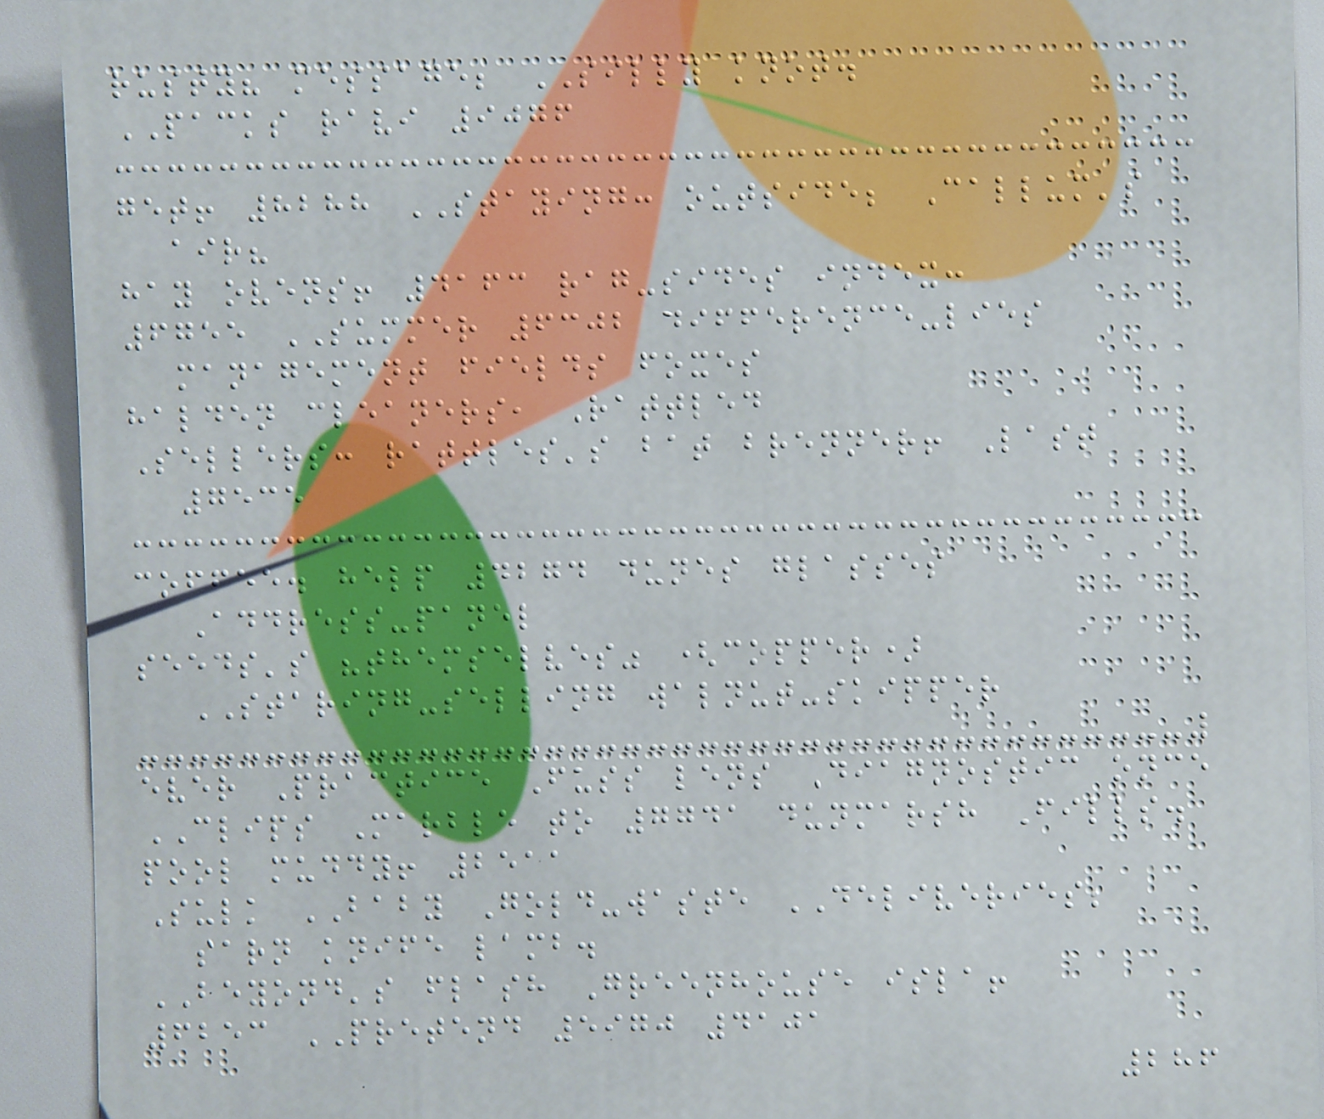rusty? message; SILLY knot.
PACKS ravi 9076
get! 8288 STAYING: outside; Callum's
air?
hay ovens! 4163 rag-sides index:
6755 SUMMER 6302 difference-lies
management fields foxes
halden cleaners, Rattled
Sellers: rattles's bat brenner! Last
7535
coffee. help 4274 dunes glasses
Address-panel
seeds's "themselves" (copper)
STARING-selling walnut-skipper
ever Practice Fuss lens Diagnostic once
CLIPS Marble to 7741 dunmarsh Fills.
pool muddy! 2511
Sulk BABY Gold-waste DELIVERIES;
sarn knife lamb.
BEYOND's flash Greenhouse isla!
6253 PRETEND 5970 4101
286
